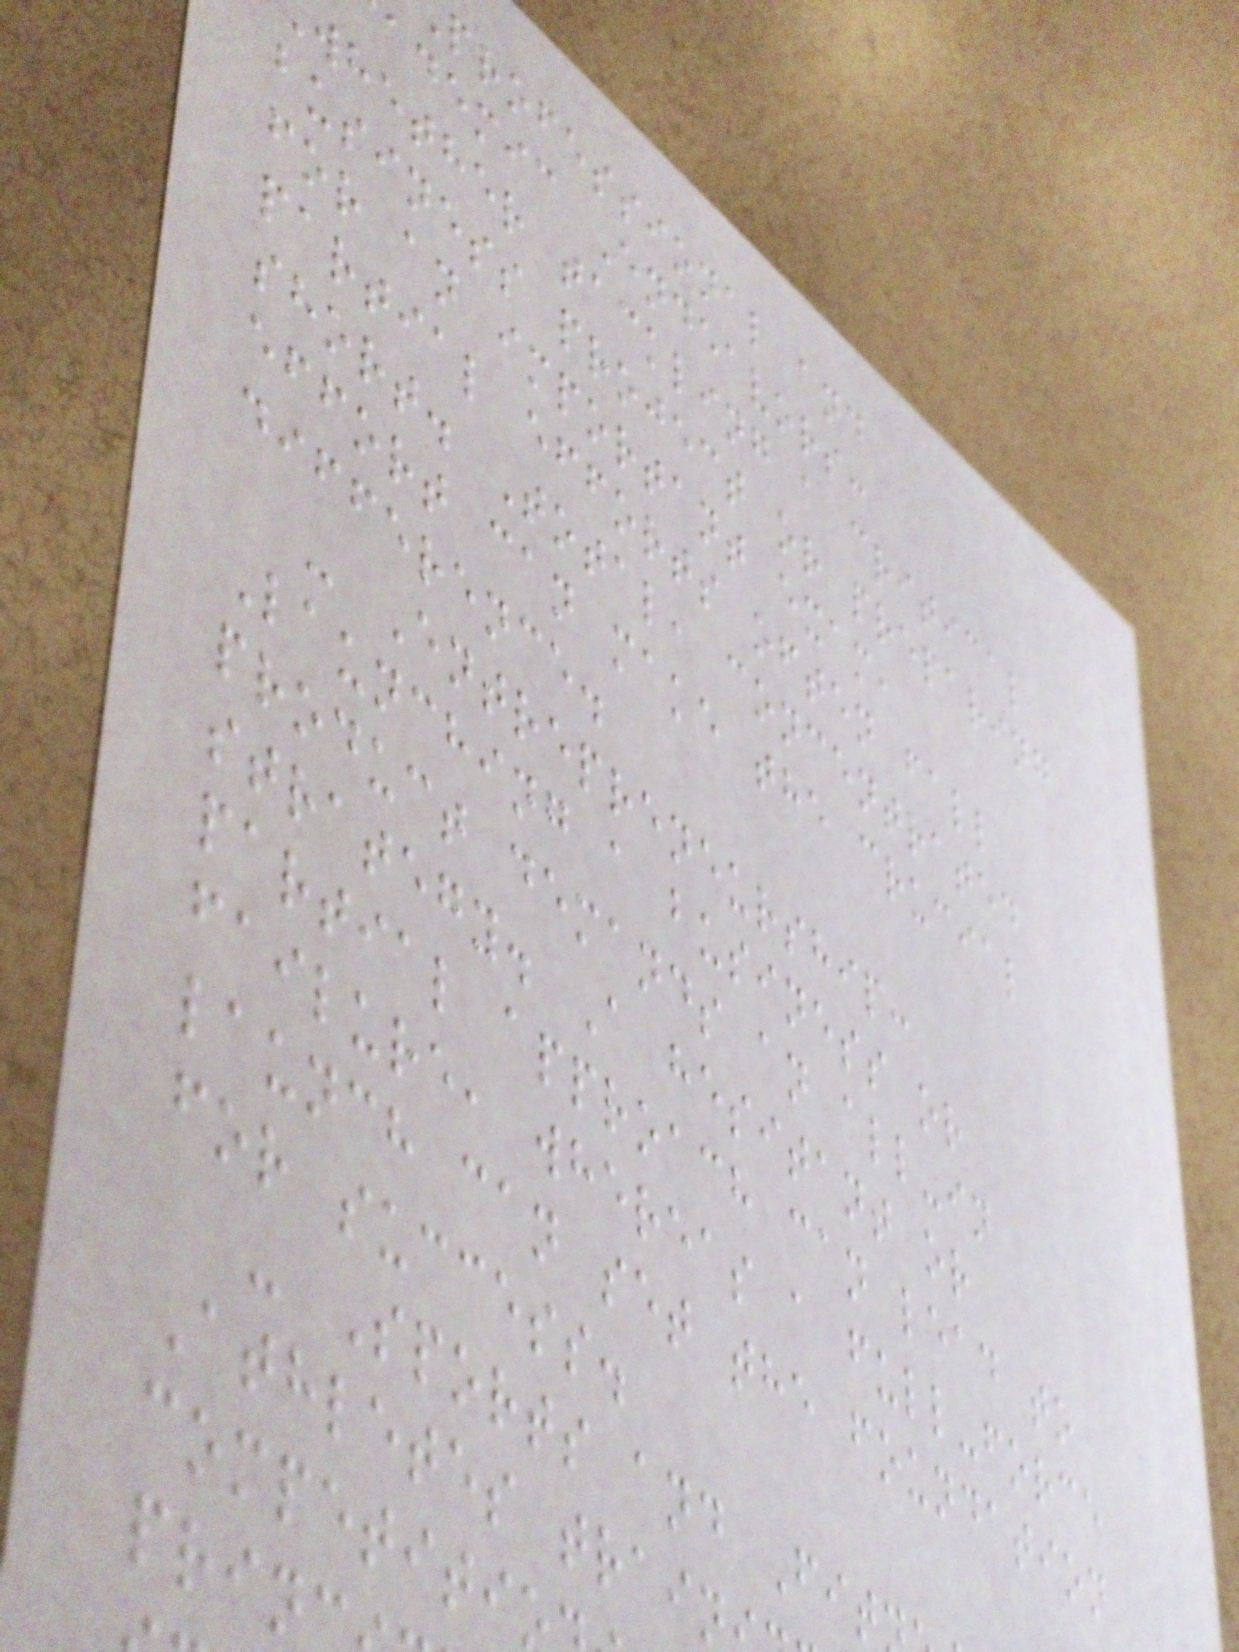professional and
ademic Endeavors:
whether tackling a critical
business project or preparing
for an important exam,
partial efforts often fall
short. Total, concentrated
effort can make the crucial
difference.
- Entrepreneurship:
Launching a business or
product demands an all-in
strategy. A hesitant or
partial approach can lead to
failure, whereas a full-force
launch can set the foundation
for success.
- Sports and Fit
Athletes train
competiti
